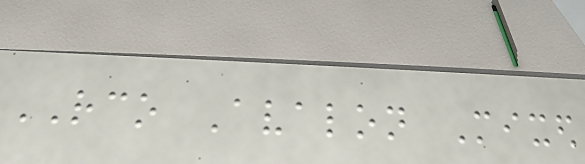RCO Avalon Mixed
